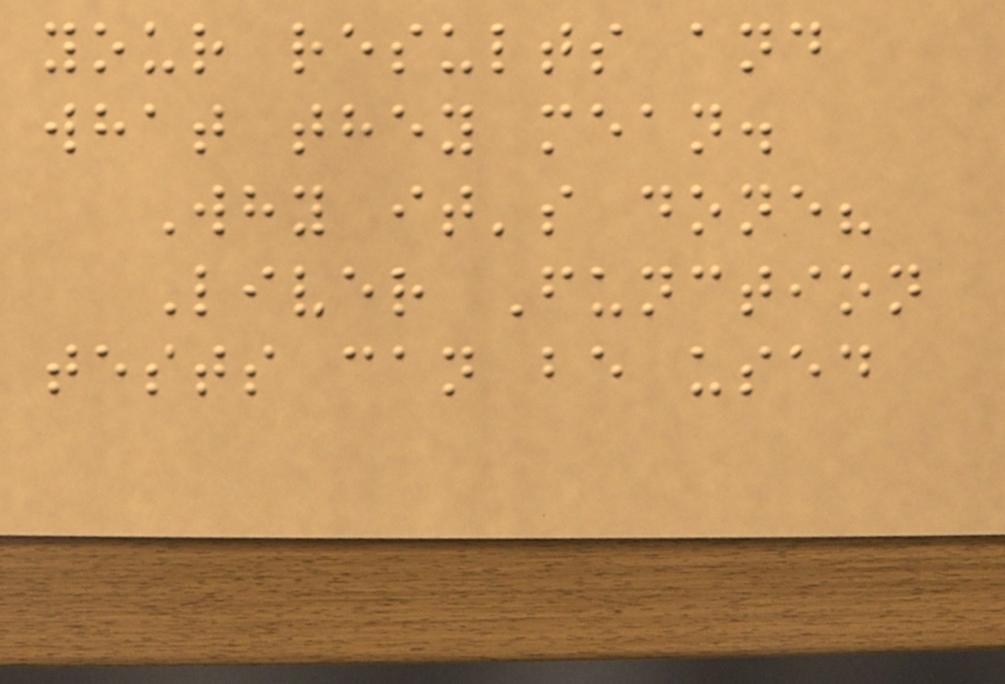your results and
what they mean.
Why it's done?
Liver Function
tests can be used
